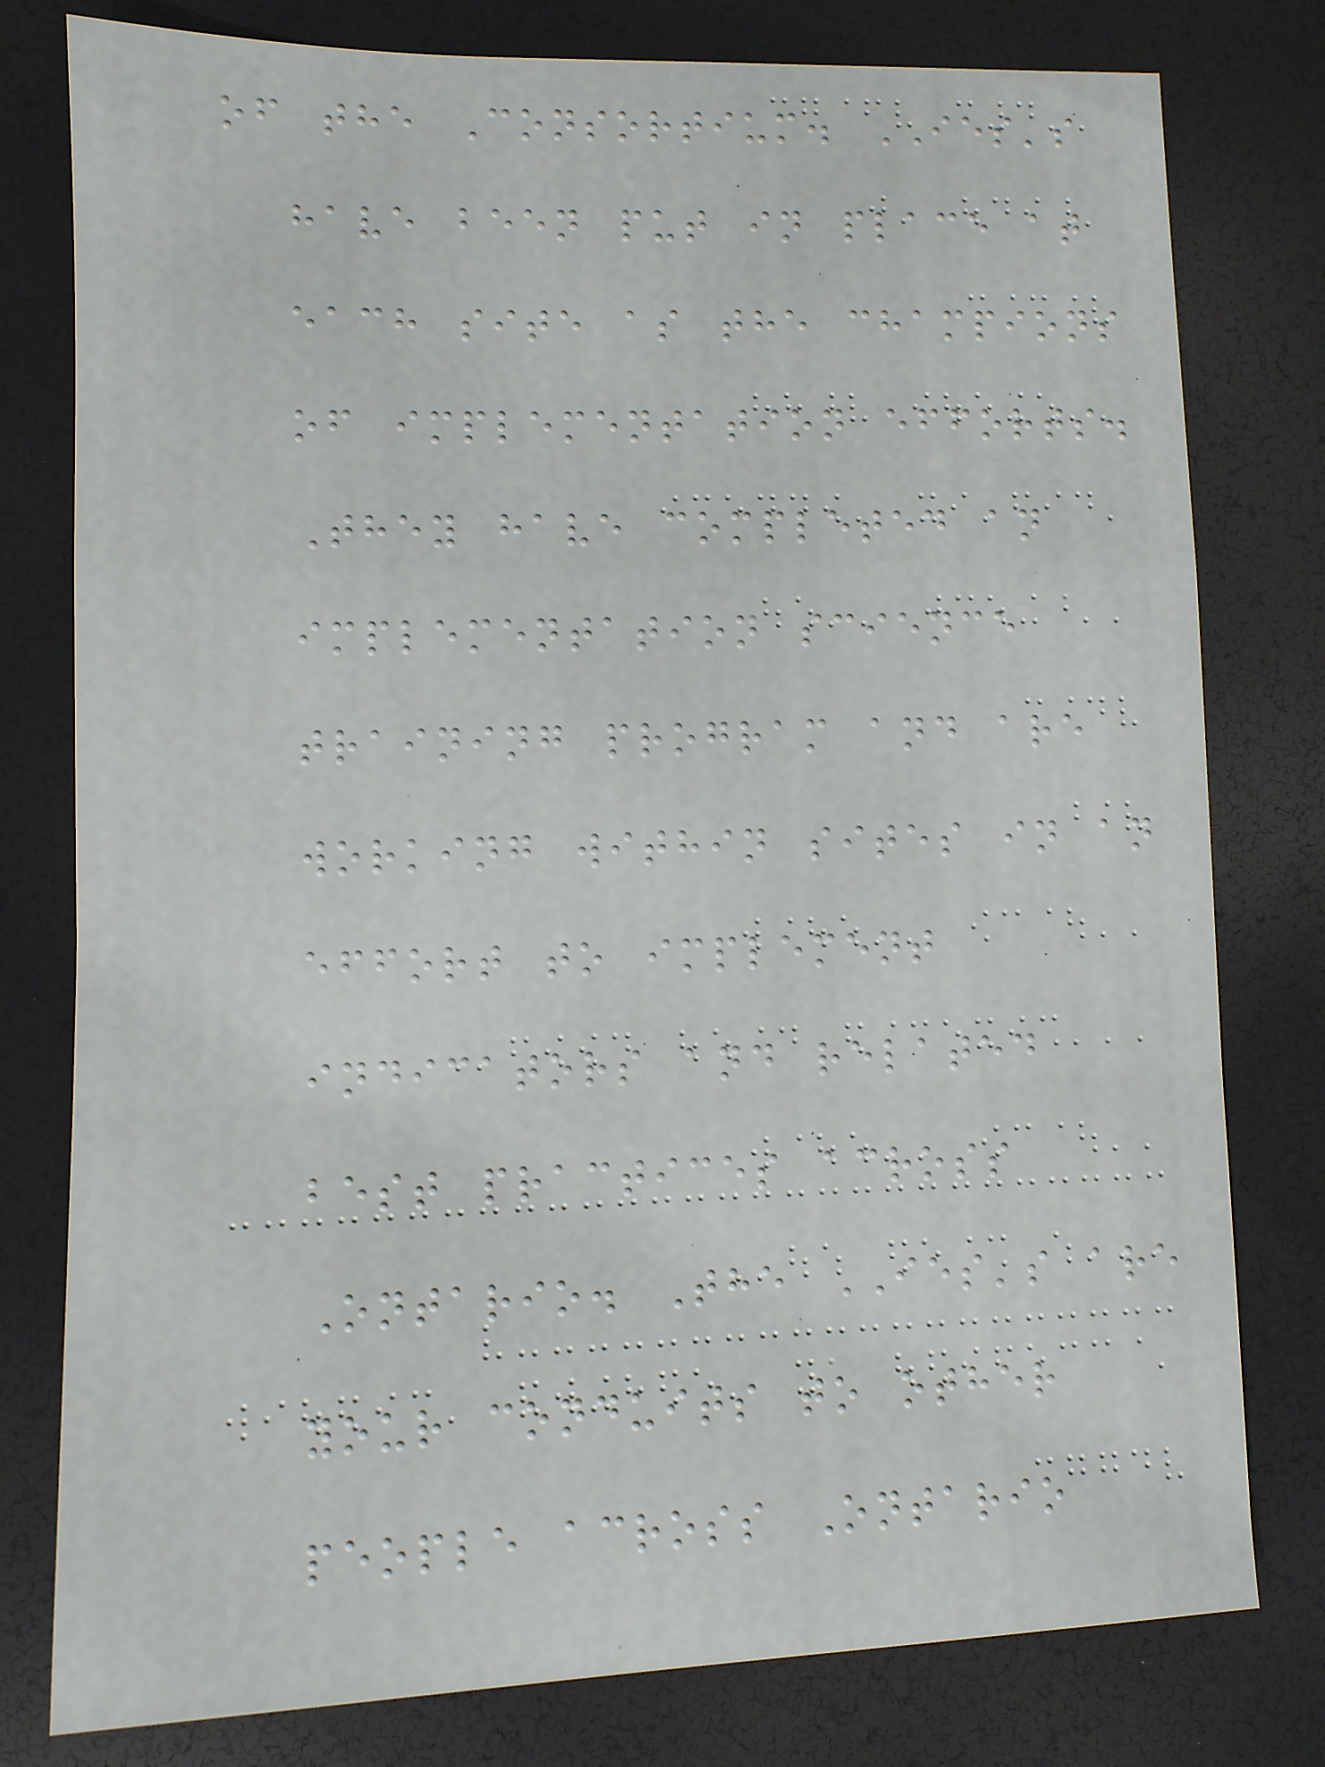of the Consortium. IES's
have been put in place at
each site as the champions
of implementation efforts.
They have completed an
implementation science
training program and are
working within sites in an
effort to implement
indicators and related
best practices across
Ontario. The IES's are
your conduits to other
people across Ontario
